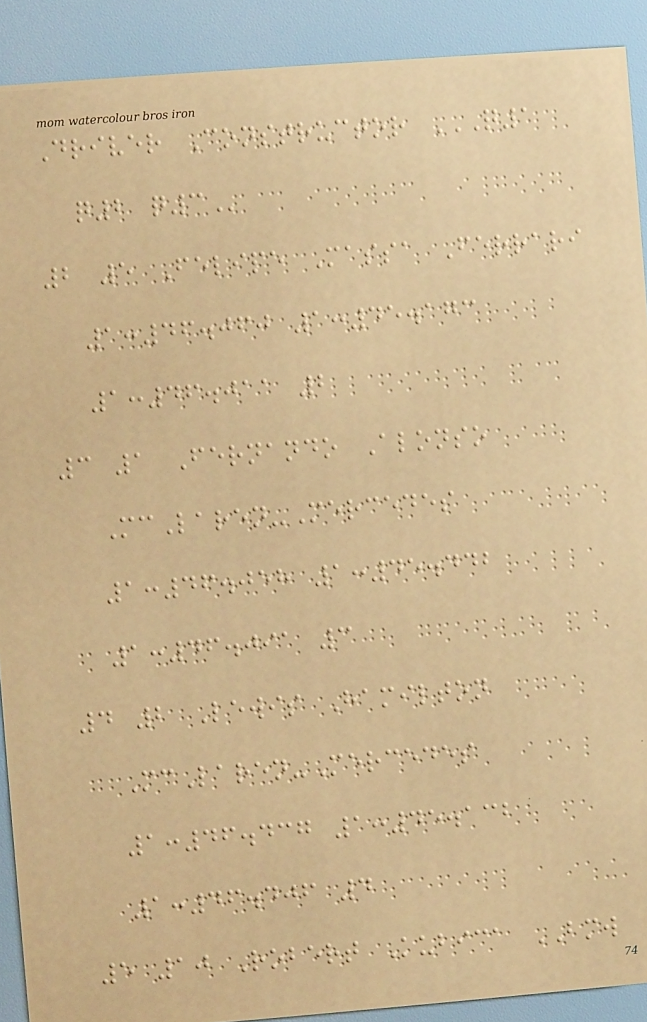Driver Constructor Q1
Q2 Q3
2 5 Felipe Massa Ferrari
1:46.060 1:45.173
1:46.011 2
3 1 Fernando Alonso
McLaren-Mercedes
1:46.058 1:45.442
1:46.091 3
4 2 Lewis Hamilton
McLaren-Mercedes
1:46.437 1:45.132
1:46.406 4
5 10 Robert Kubica BMW
